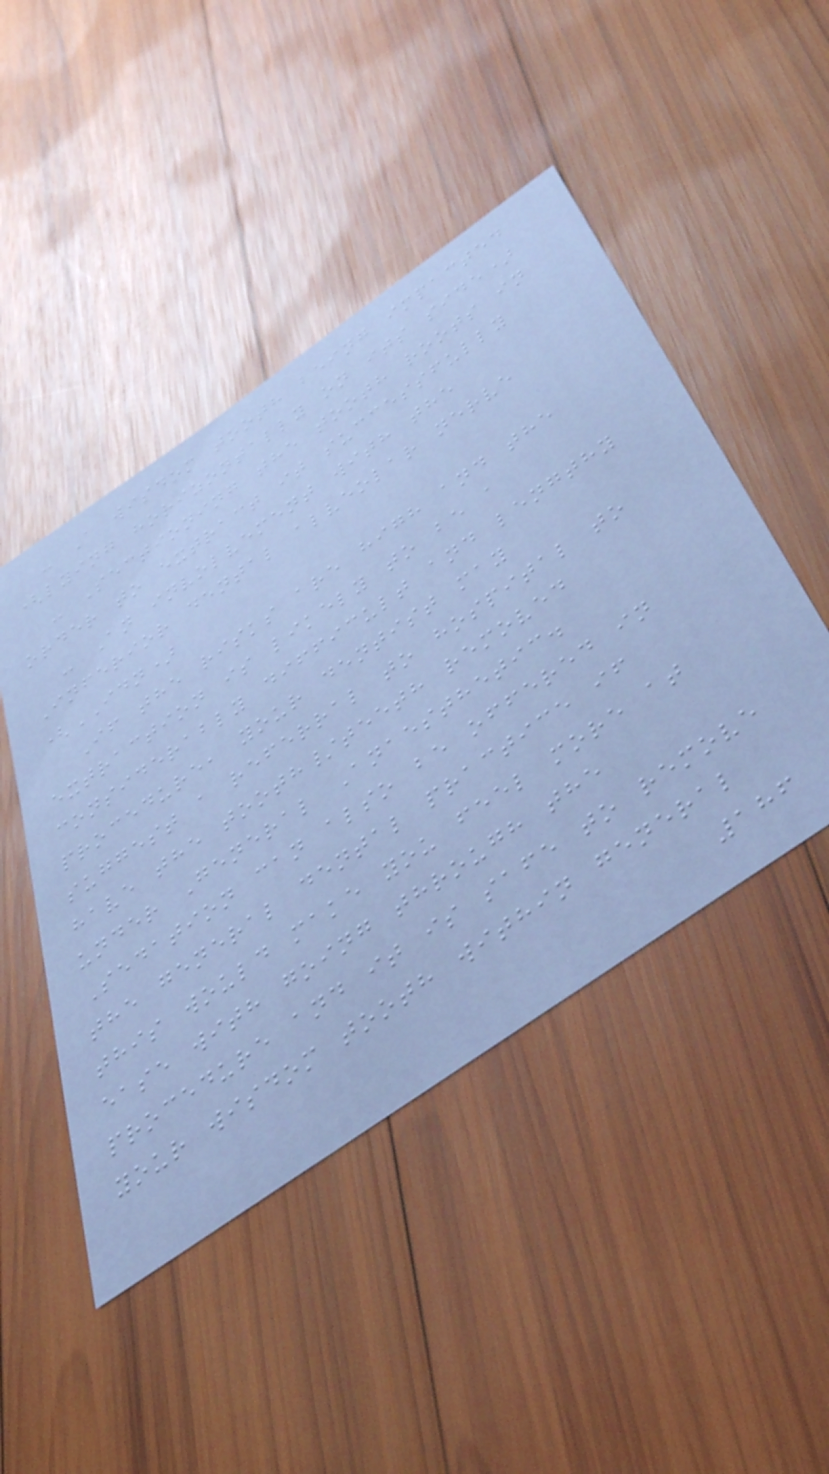- A wisdom tooth being impacted
(lying horizontally on its side)
- Sectioning the tooth roots in
order to extract it successfully
- An involvement with the
Inferior dental alveolar nerve
(IDN)
If the risks are high and the
extraction is likely to be a
considerably difficult and lengthy
procedure, your dentist may
suggest a referral to hospital to
have the tooth/teeth removed
under General Anaesthetic.
Sedation can also be offered in
the general dental practice if
this would make you feel more at
ease with going through the
procedure and it is safe to remove
your wisdom tooth within general
186
